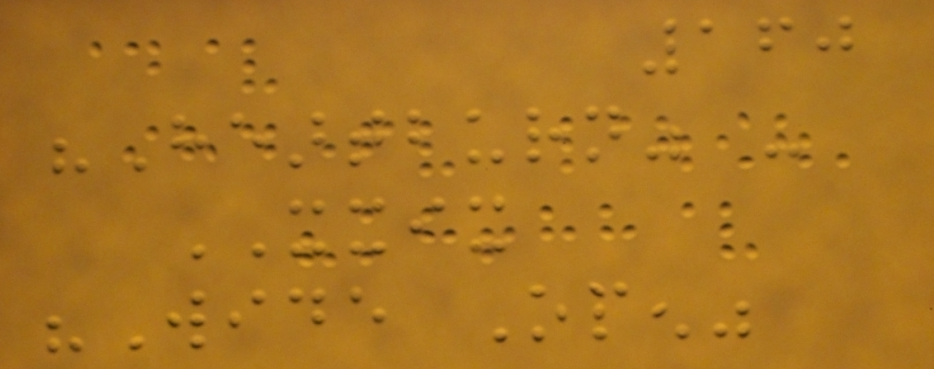160
"Heartburn" -
XXIX
"Wide Open"
